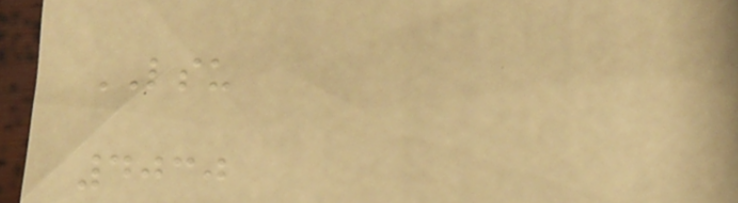LSU
4030
